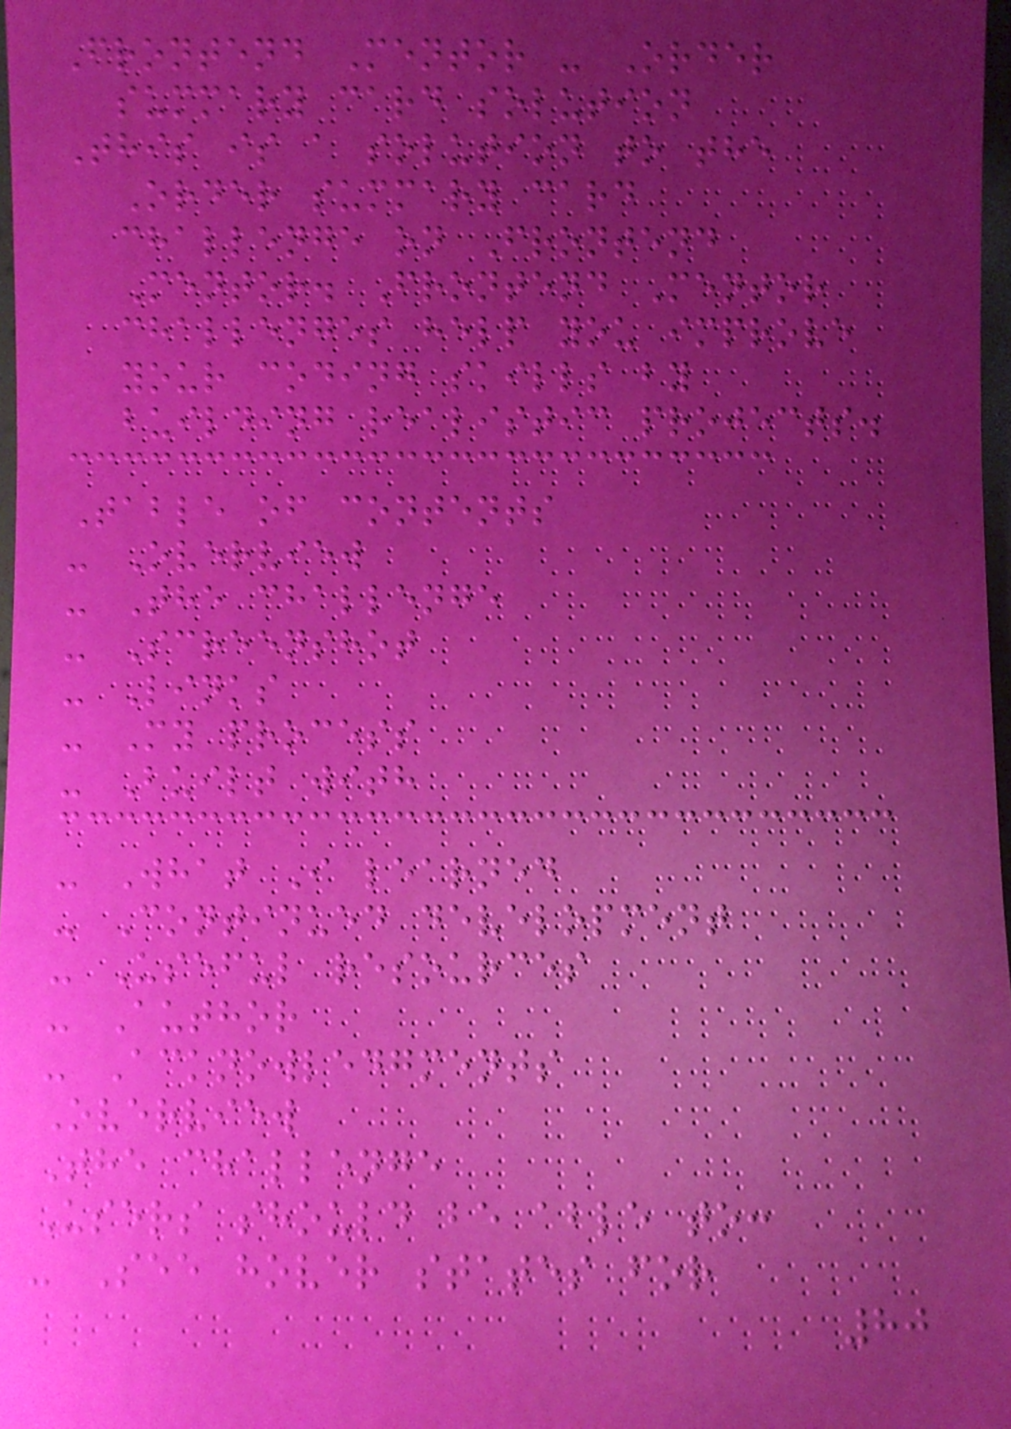Frontend Mentor - Order
summary card solution
This is a solution to the
Order summary card
challenge on Frontend
Mentor. Frontend Mentor
challenges help you improve
your coding skills by
building realistic projects.
Table of contents
- Overview
- The challenge
- Screenshot
- Links
- My process
- Built with
- What I learned
- Continued development
- Useful resources
- Author
- Acknowledgments
Overview
The challenge
Users should be able to:
- See hover states for
80
